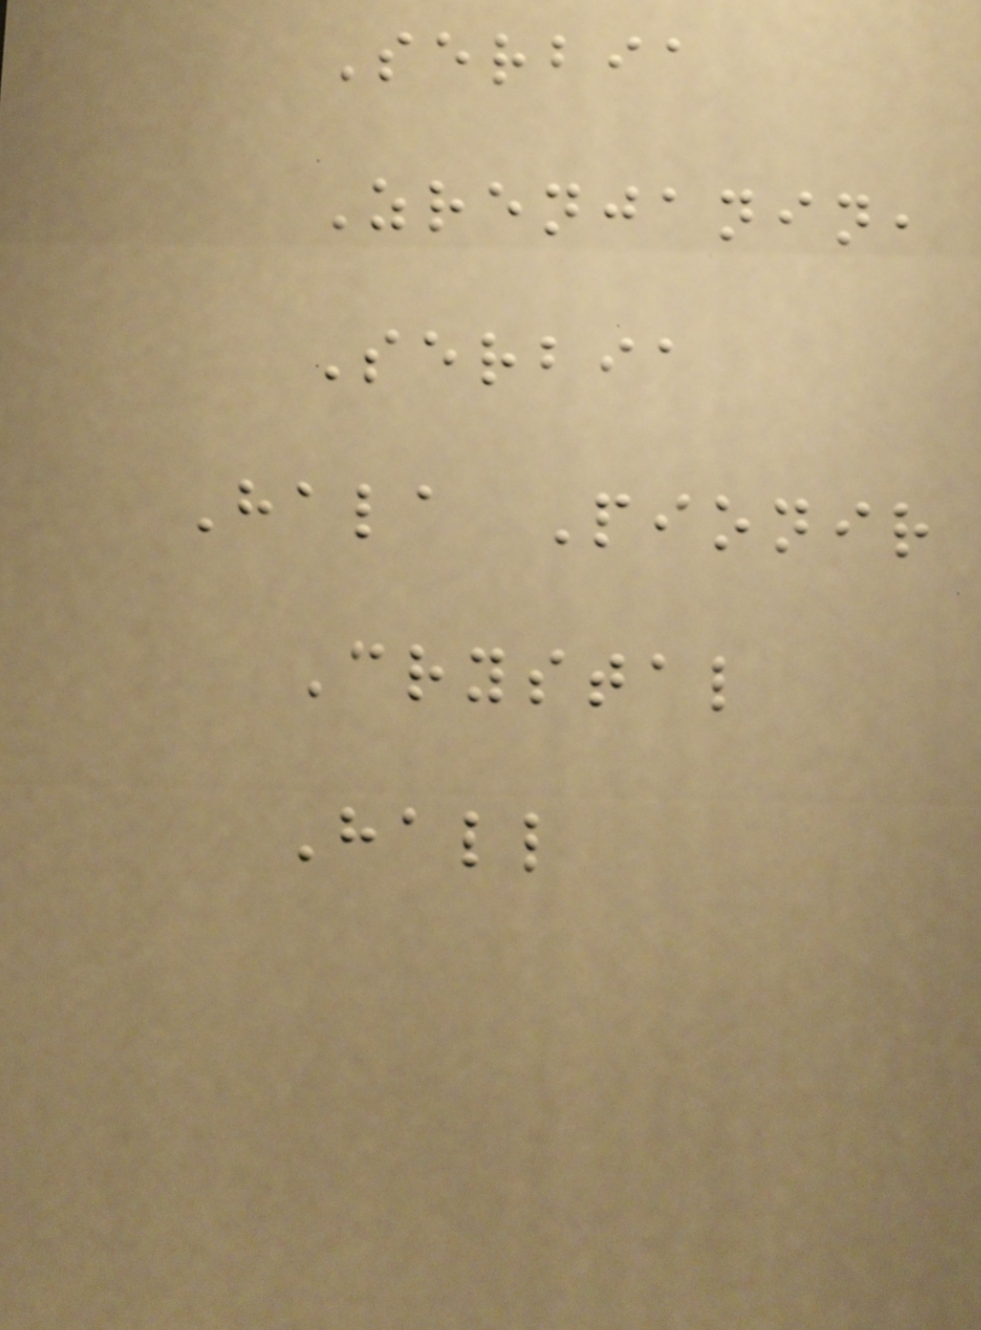Serbia
Zrenjanin,
Serbia
Hala Pionir
Crystal
Hall
